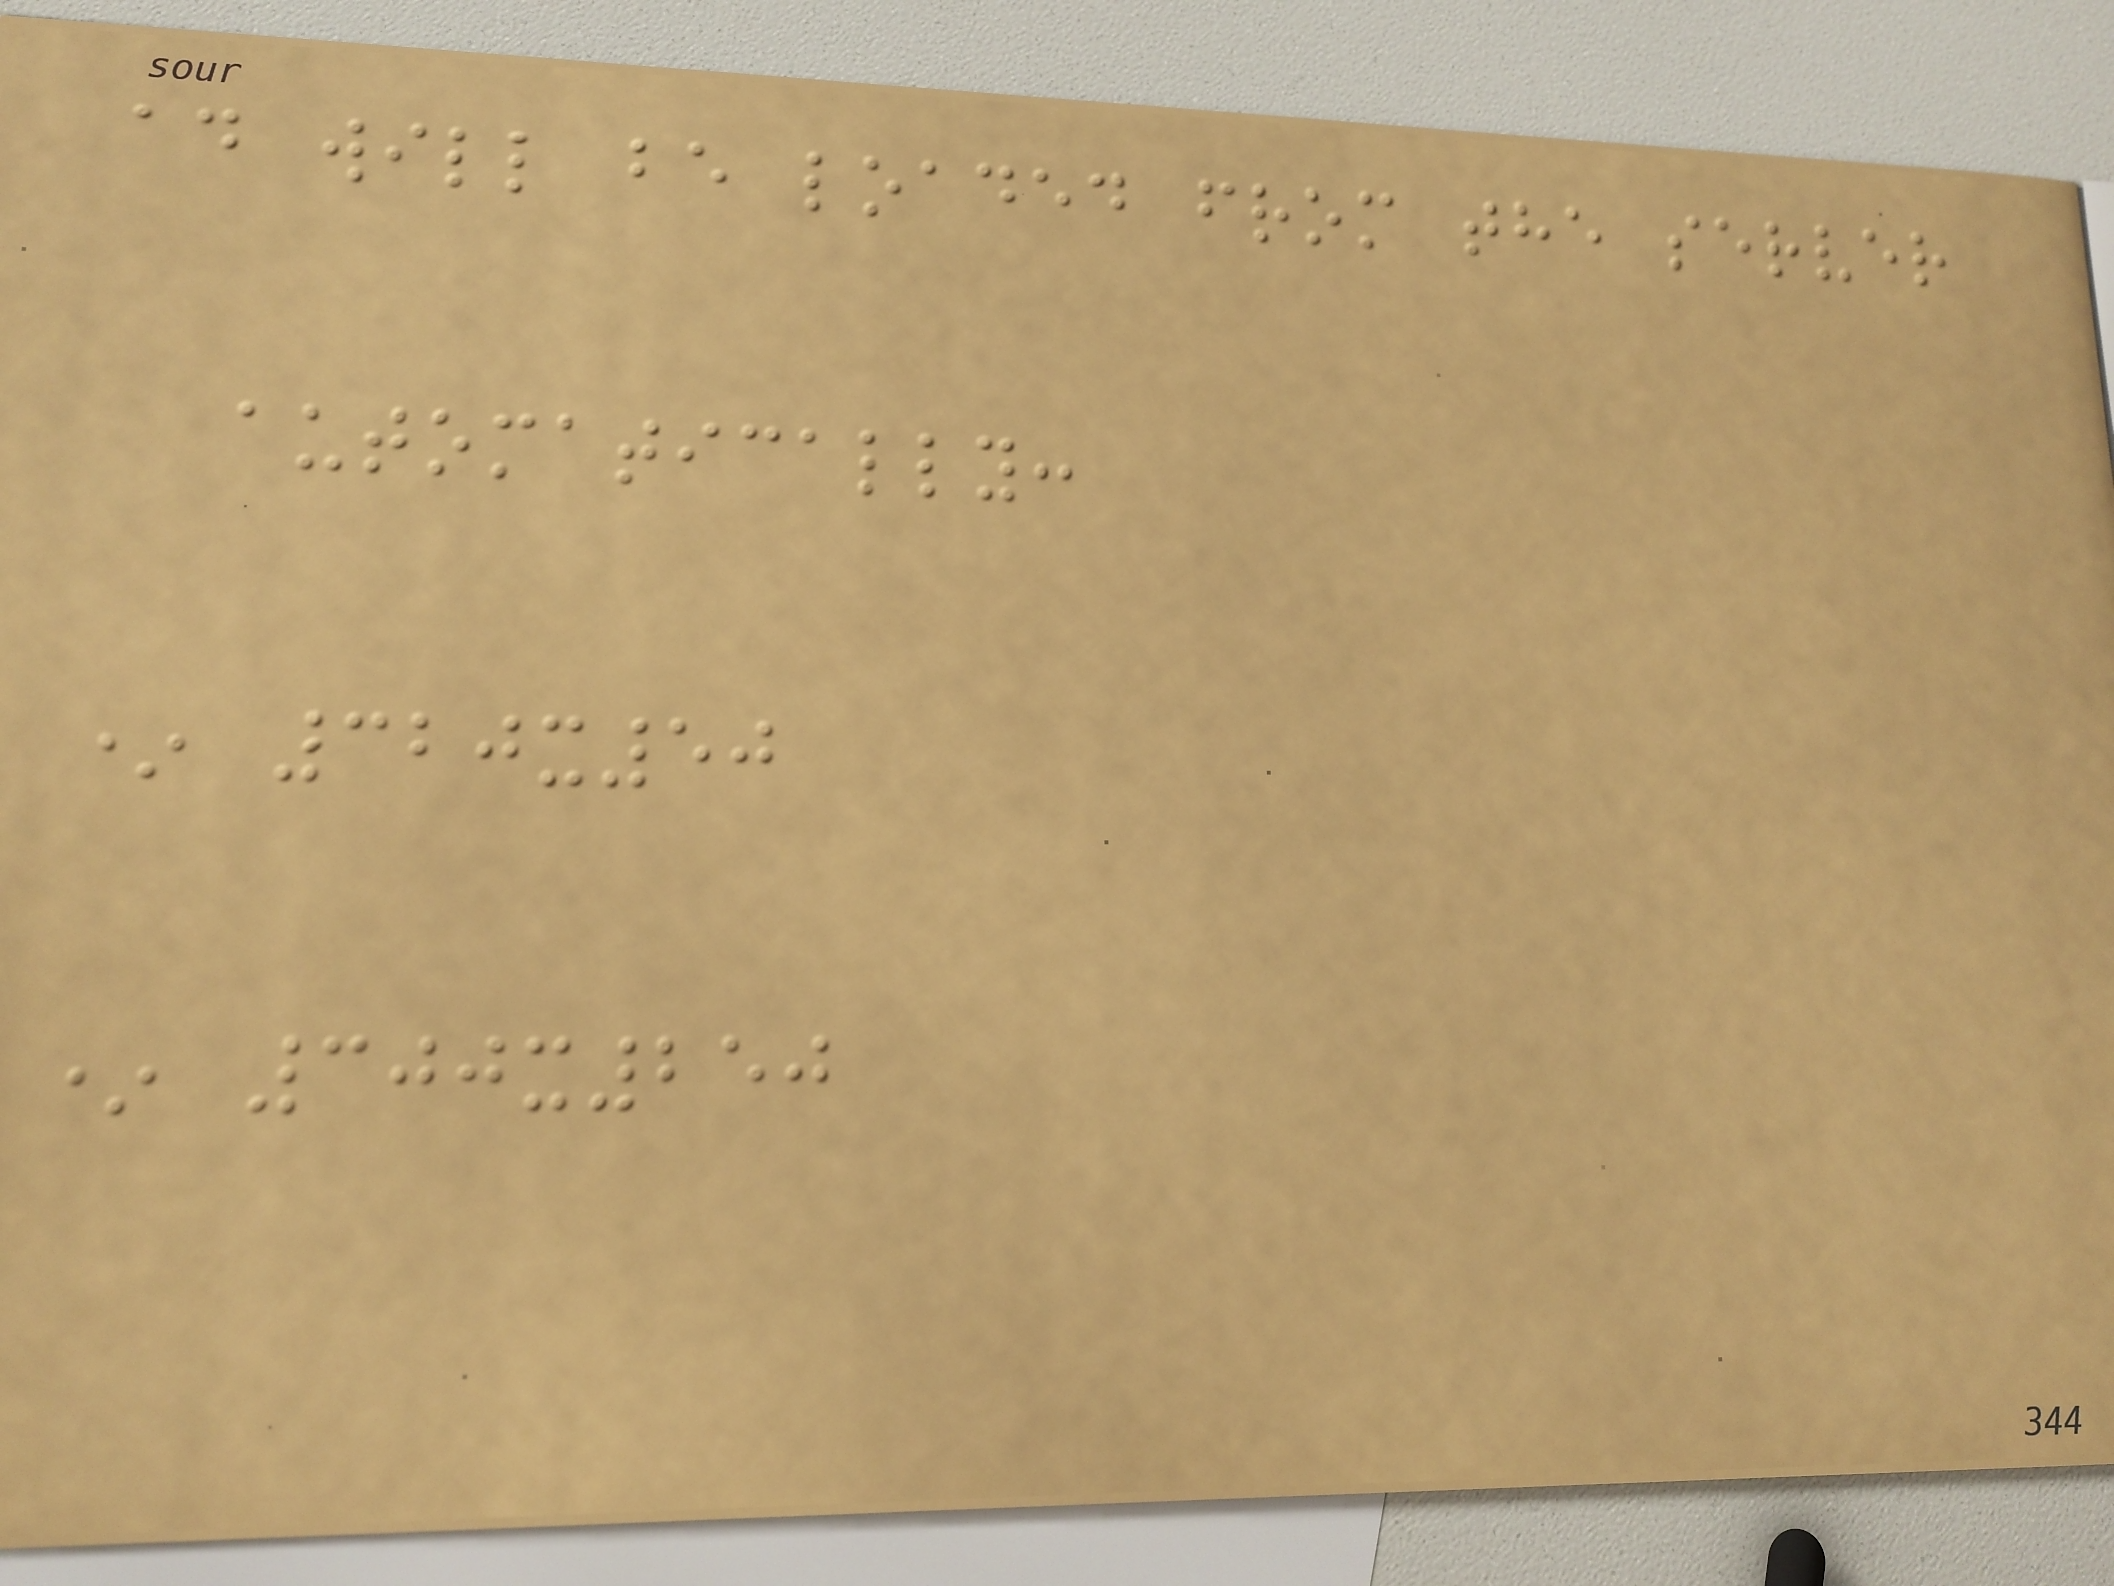ad will be loaded from the server
automatically:
* 320x50
* 300x250
